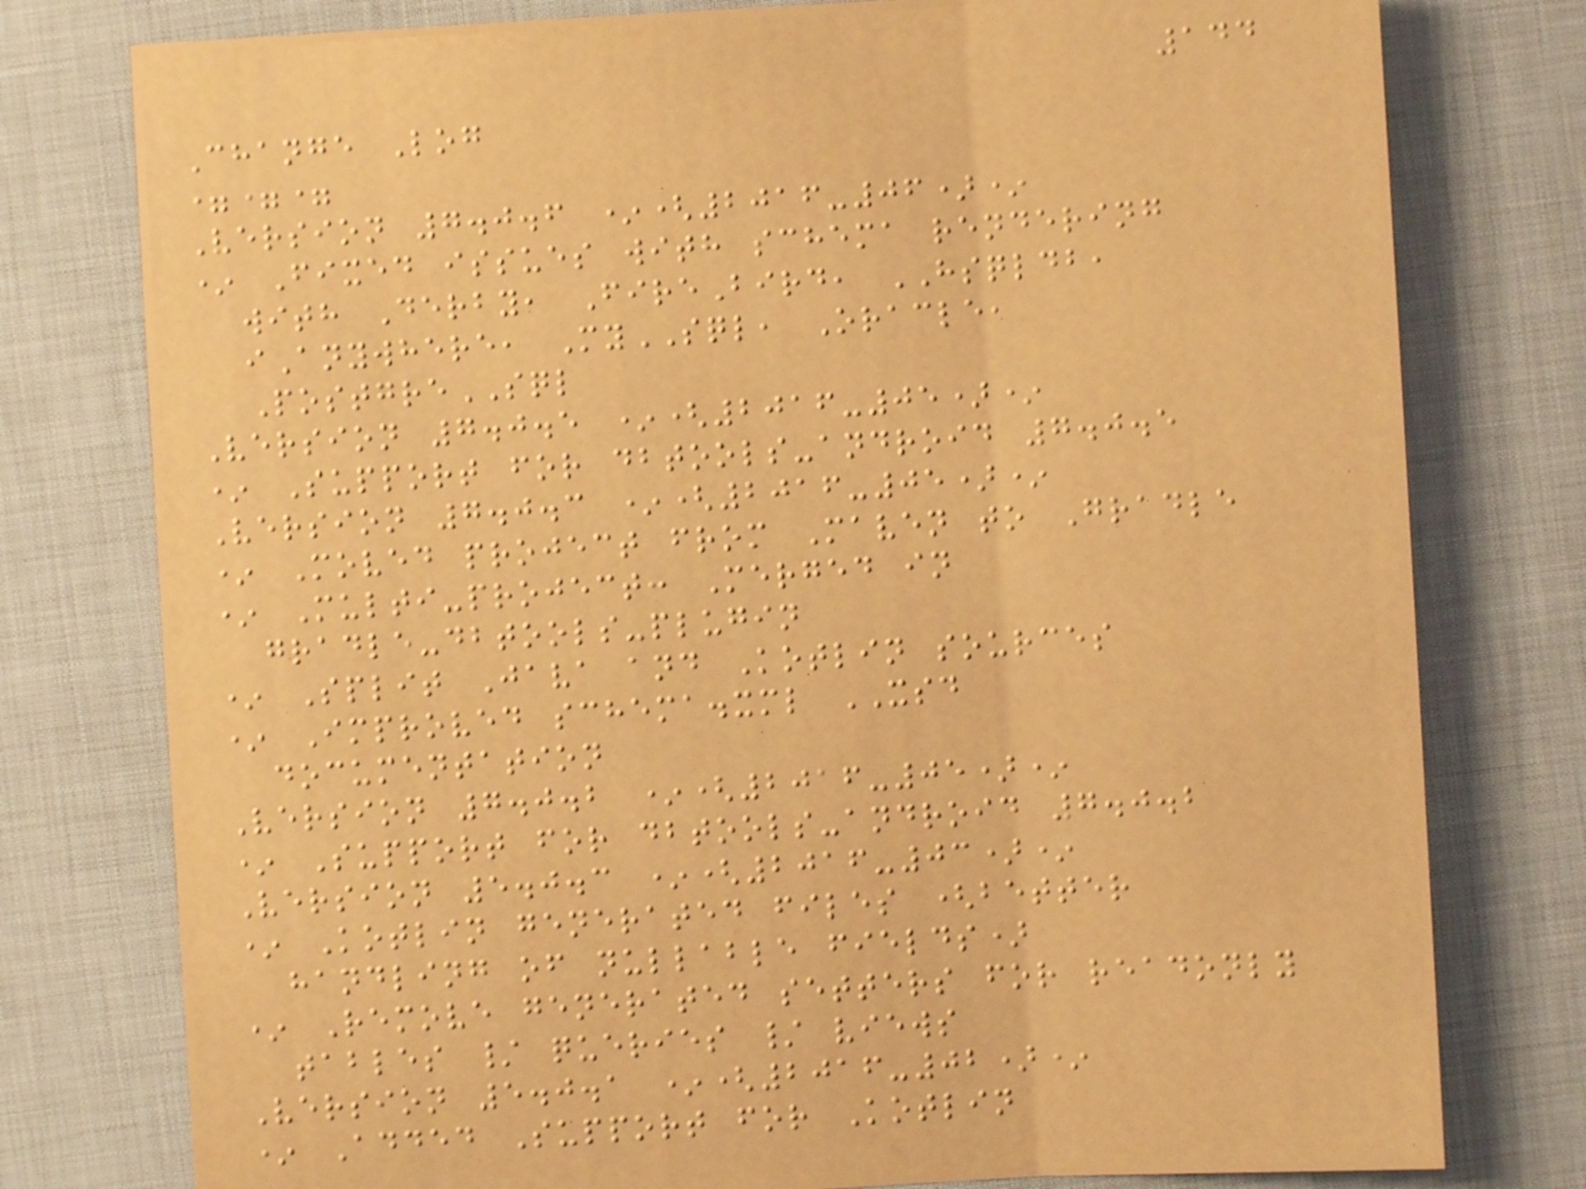144
Change Log
===
Version 7.0.6 *(2016-06)*
* Fixed issues with schema rendering
with Derby, FireBird, HSQLDB,
iAnywhere, MySQL, Oracle,
PostgreSQL
Version 7.0.5 *(2016-05)*
* Support for dbtools-android 7.0.5
Version 7.0.3 *(2016-05)*
* Moved project from Maven to Gradle
* Multi-project: Merged in
gradle-dbtools-plugin
* Split Java and Kotlin sources
* Improved schema.xml XSD
documentation
Version 7.0.2 *(2016-05)*
* Support for dbtools-android 7.0.2
Version 5.0.3 *(2016-03)*
* Kotlin generated files (better
handling of nullable fields)
* Remove generated setters for readonly
tables / queries / views
Version 5.0.1 *(2016-02)*
* Added Support for Kotlin
